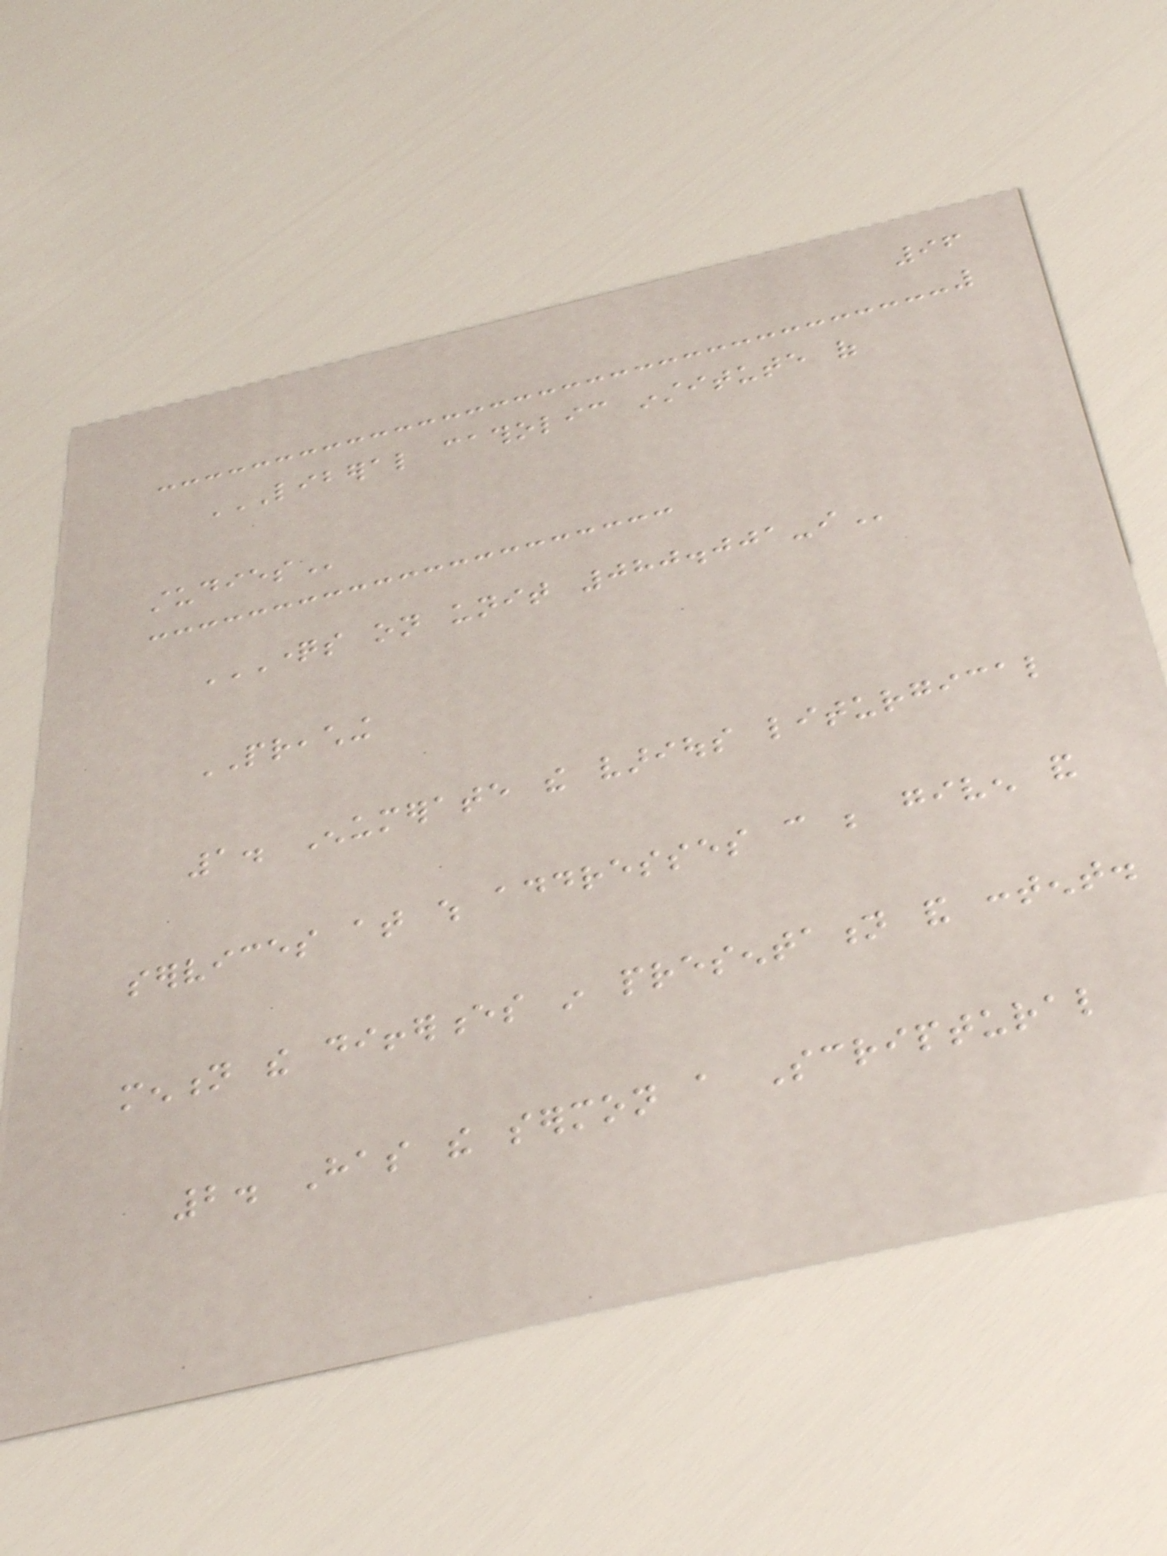96
LIBERAL CATHOLIC INSTITUTE OF
STUDIES
QUESTIONS ON UNIT 080.001-I
PREACHING
1. Enumerate the various liturgical
services at which addresses can be given and
mention the differences in presentation and content.
2. Has the sermon a Scriptural
